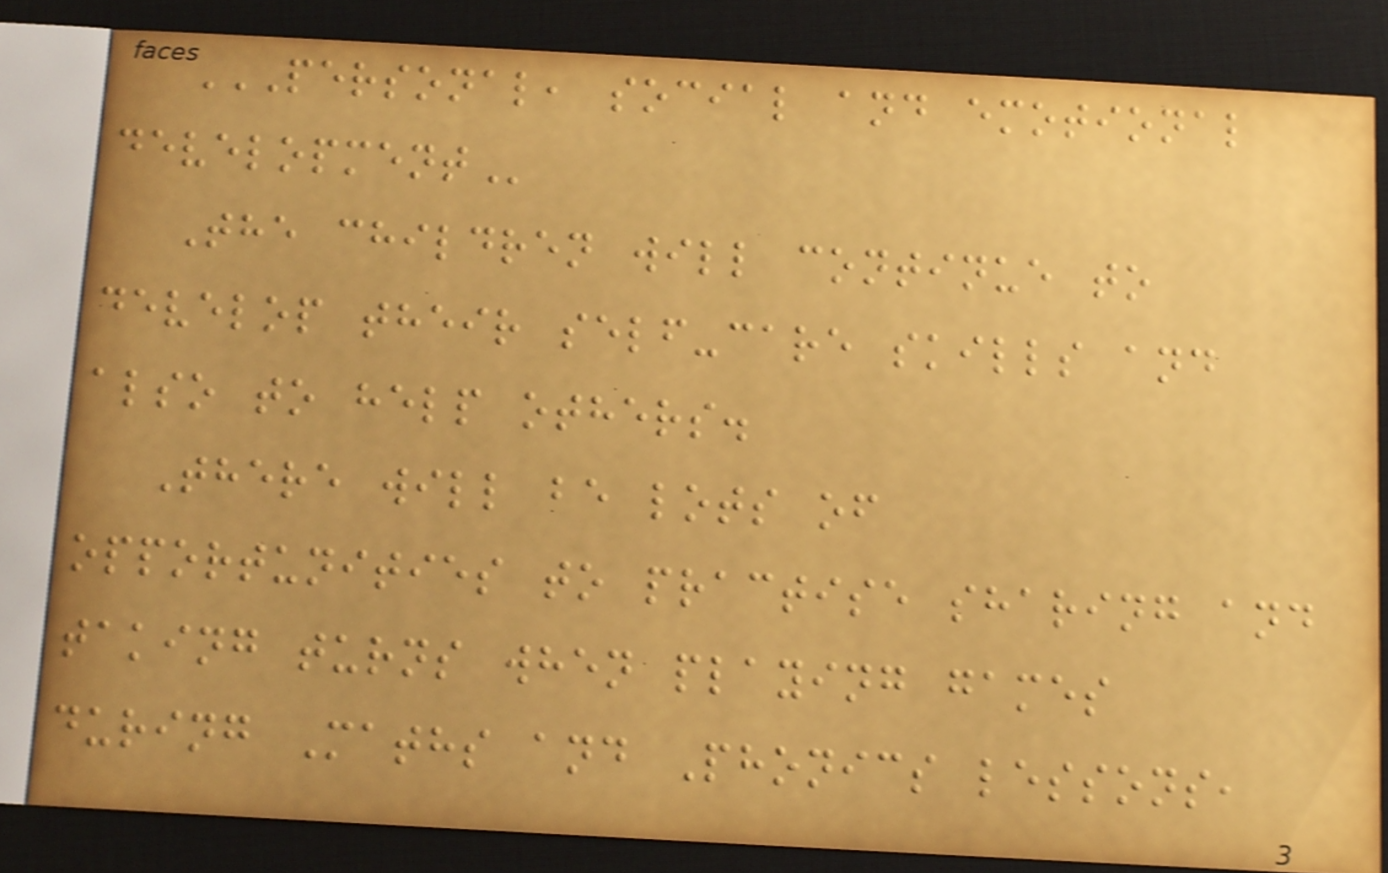PERSONAL, SOCIAL AND EMOTIONAL
DEVELOPMENT
The children will continue to
develop their self-care skills and
also to help others.
There will be lots of
opportunities to practise sharing and
taking turns when playing games
during Maths and Phonics lessons,
